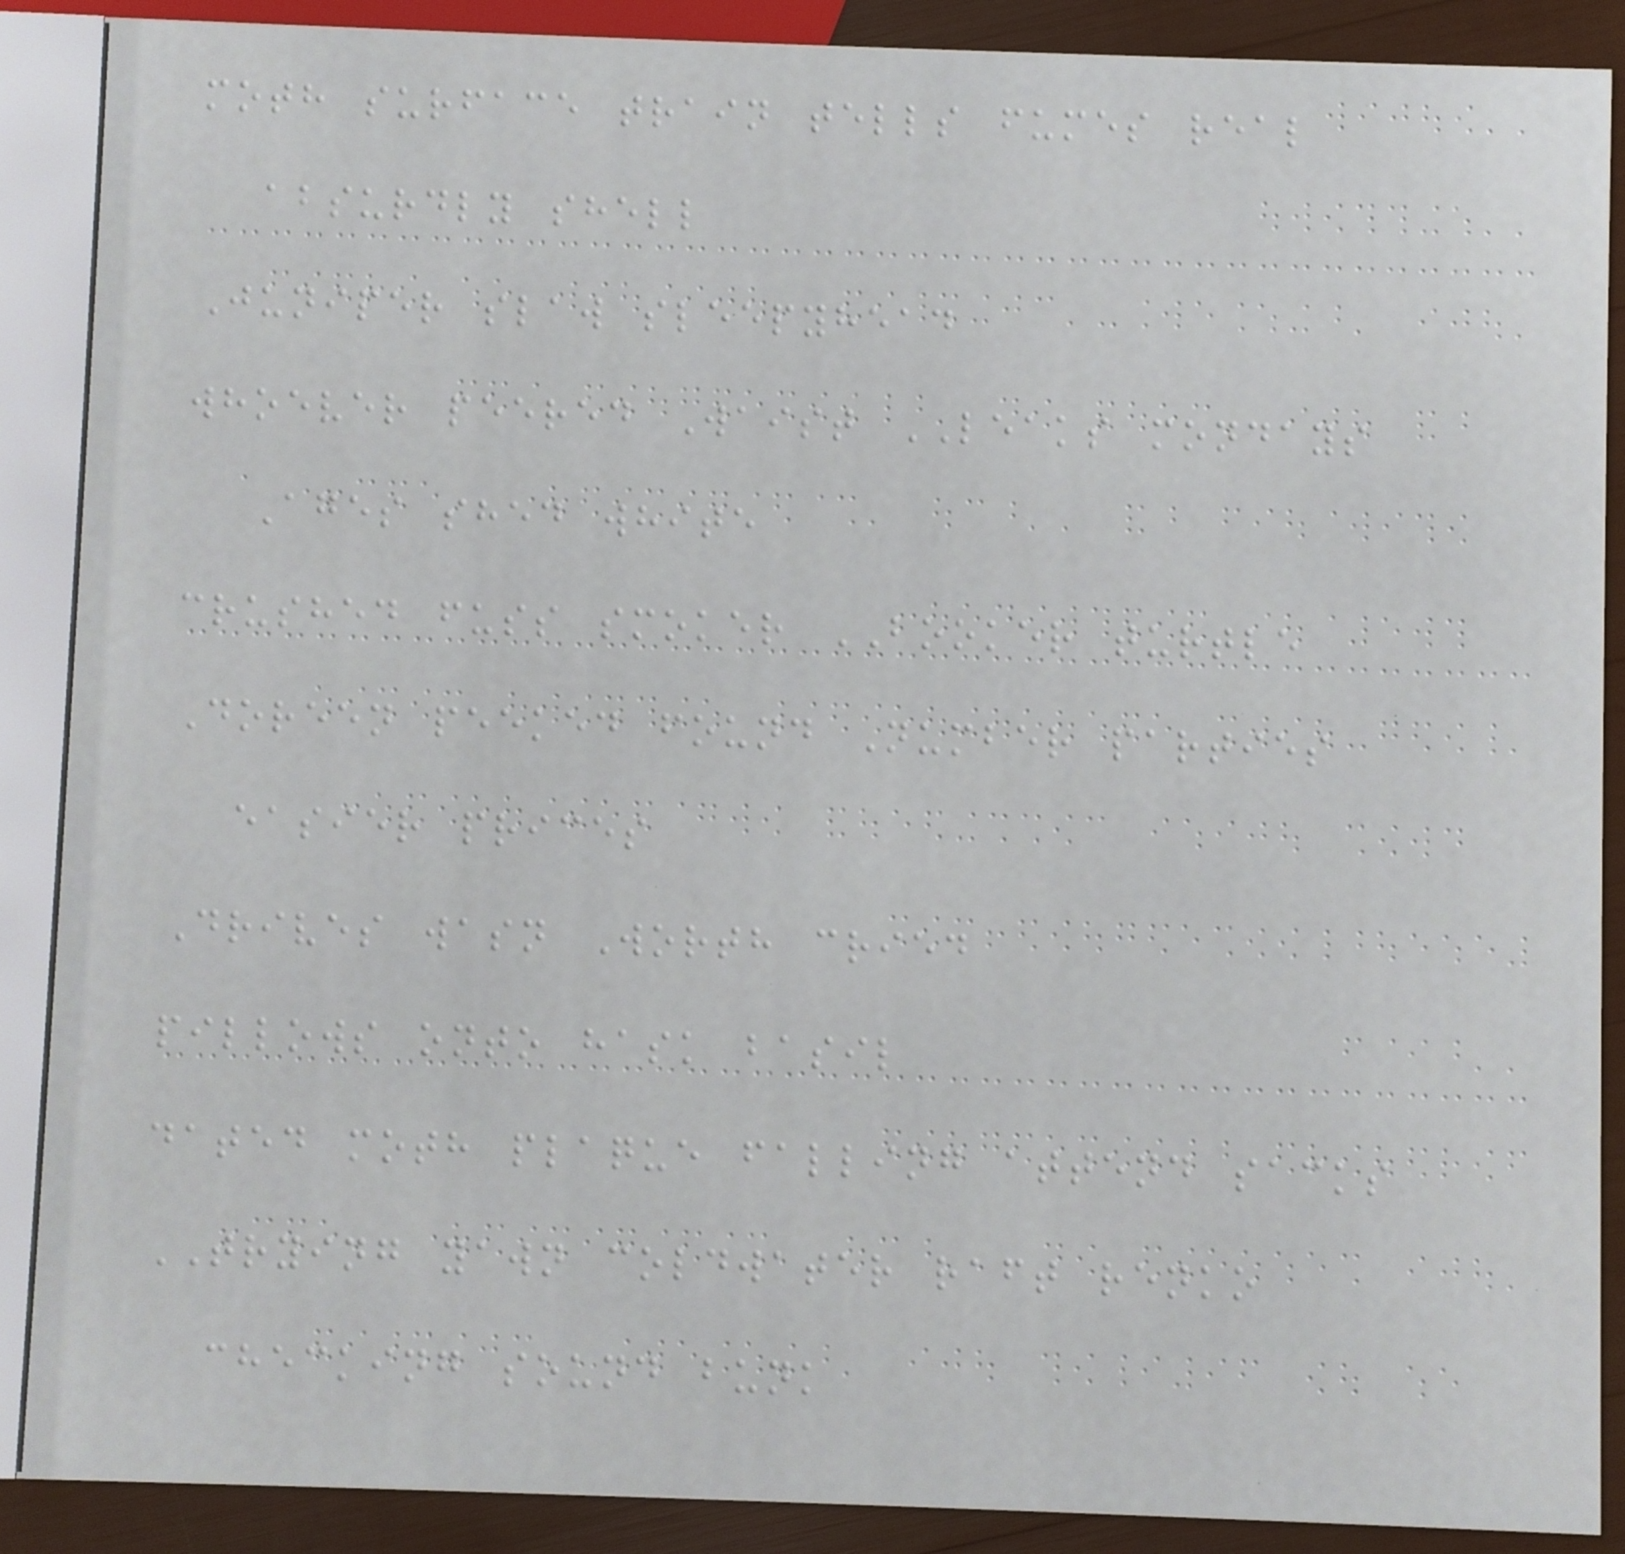moth surface train tells fumes real
absurdly shell
Juniper slaw sleepyhead
whoever peered Waist LEAKS mondays
Ages shed white
crushed fuss smoker BOOKER turtle
Doreen peeked found Number parties
easier prices
Drives wasn Worth cried
pillows onto hask basil
dated moth plaque falling attend sacks
TRYING yawn coldwater raft renko
checking sound bunk
